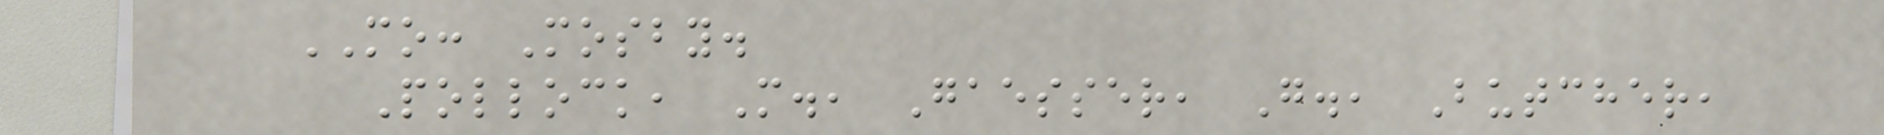MO: Mosby.
Pollock, M., Gaesser, G., Butcher,
